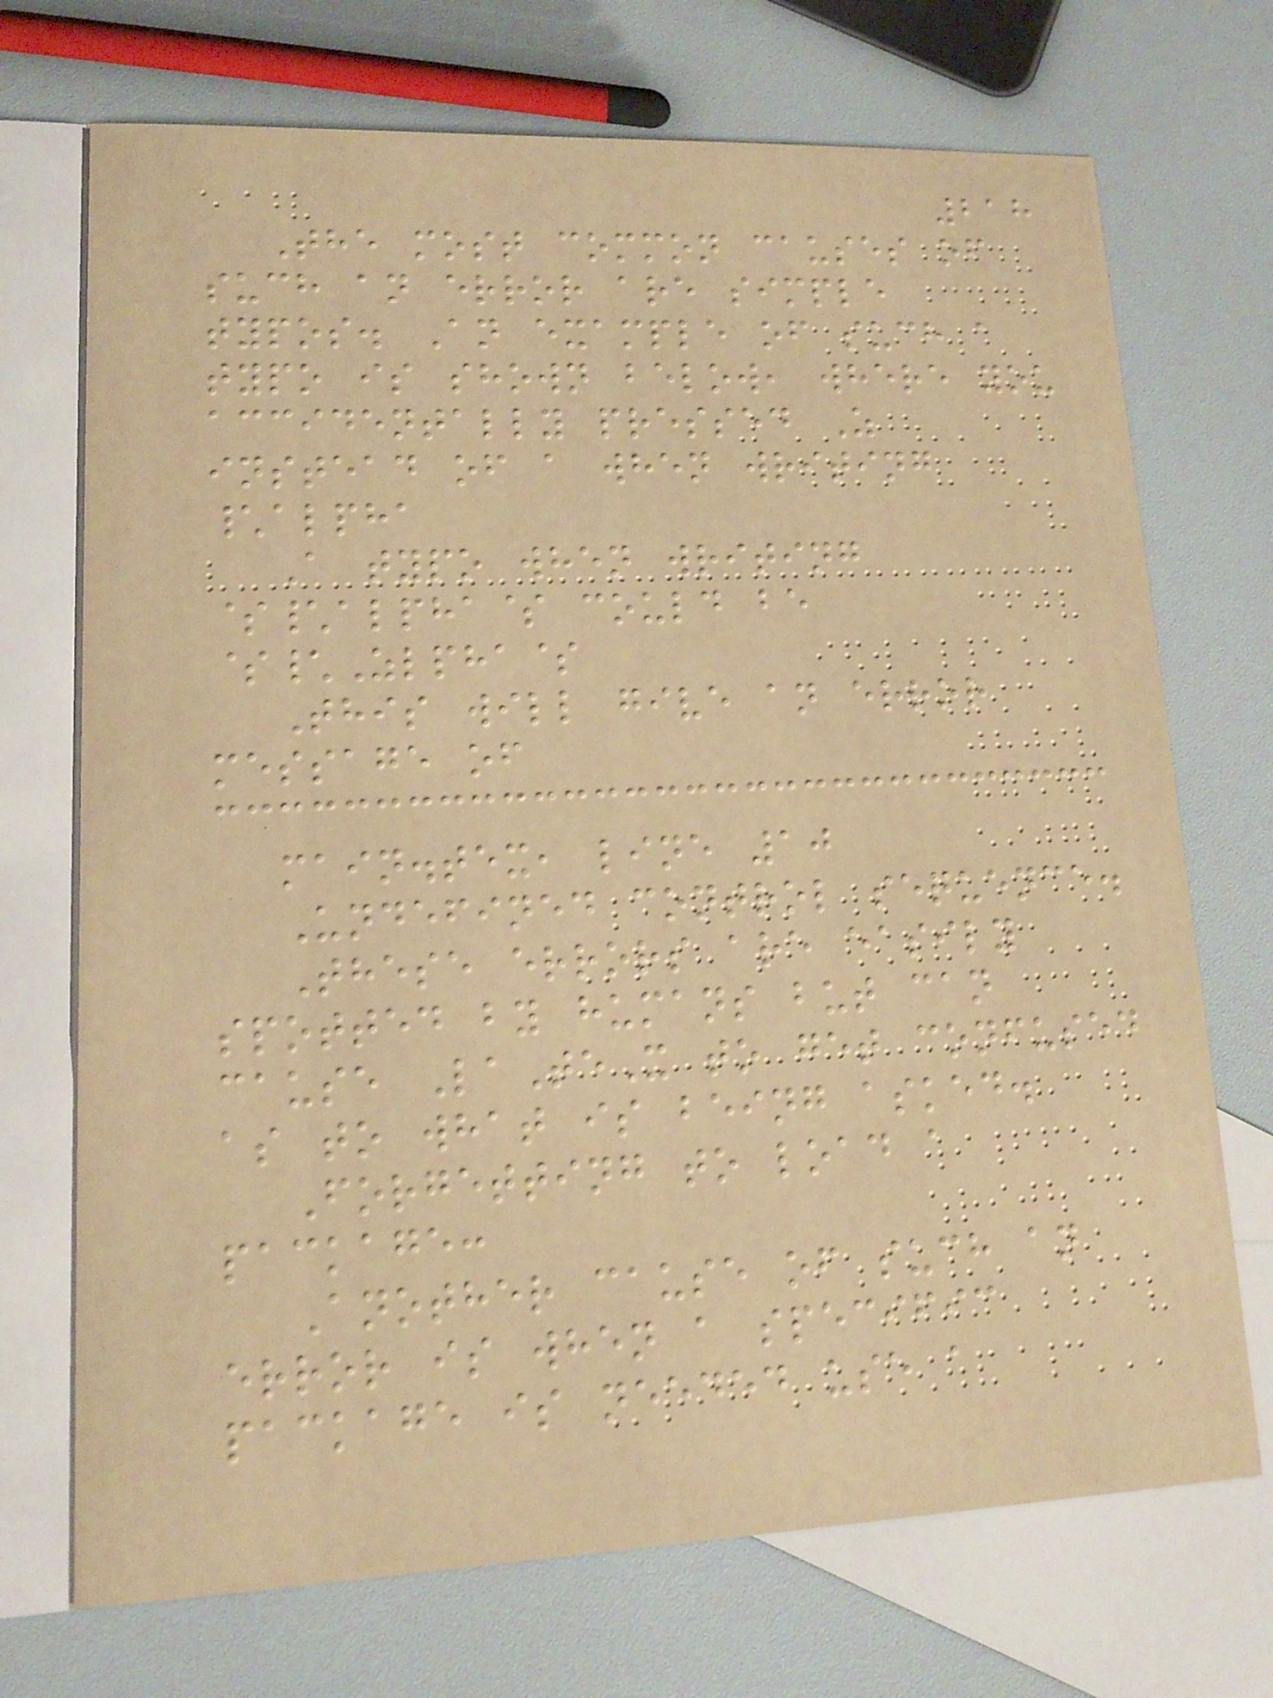218
The most common causes of
such an error are simple
typos. An example of such a
typo is shown below, where you
accidentally pressed Z
instead of a when writing
\alpha
A typo when writing
$\alpha$ could be
$\Zlpha$
This will give an error
message of
main.tex, line 10
Undefined control sequence.
These errors are easily
spotted by humans but can
cause LaTeX to get confused
as to what is being asked.
Forgetting to load a
package:
Another cause of such an
error is when a specific
package is needed use a
